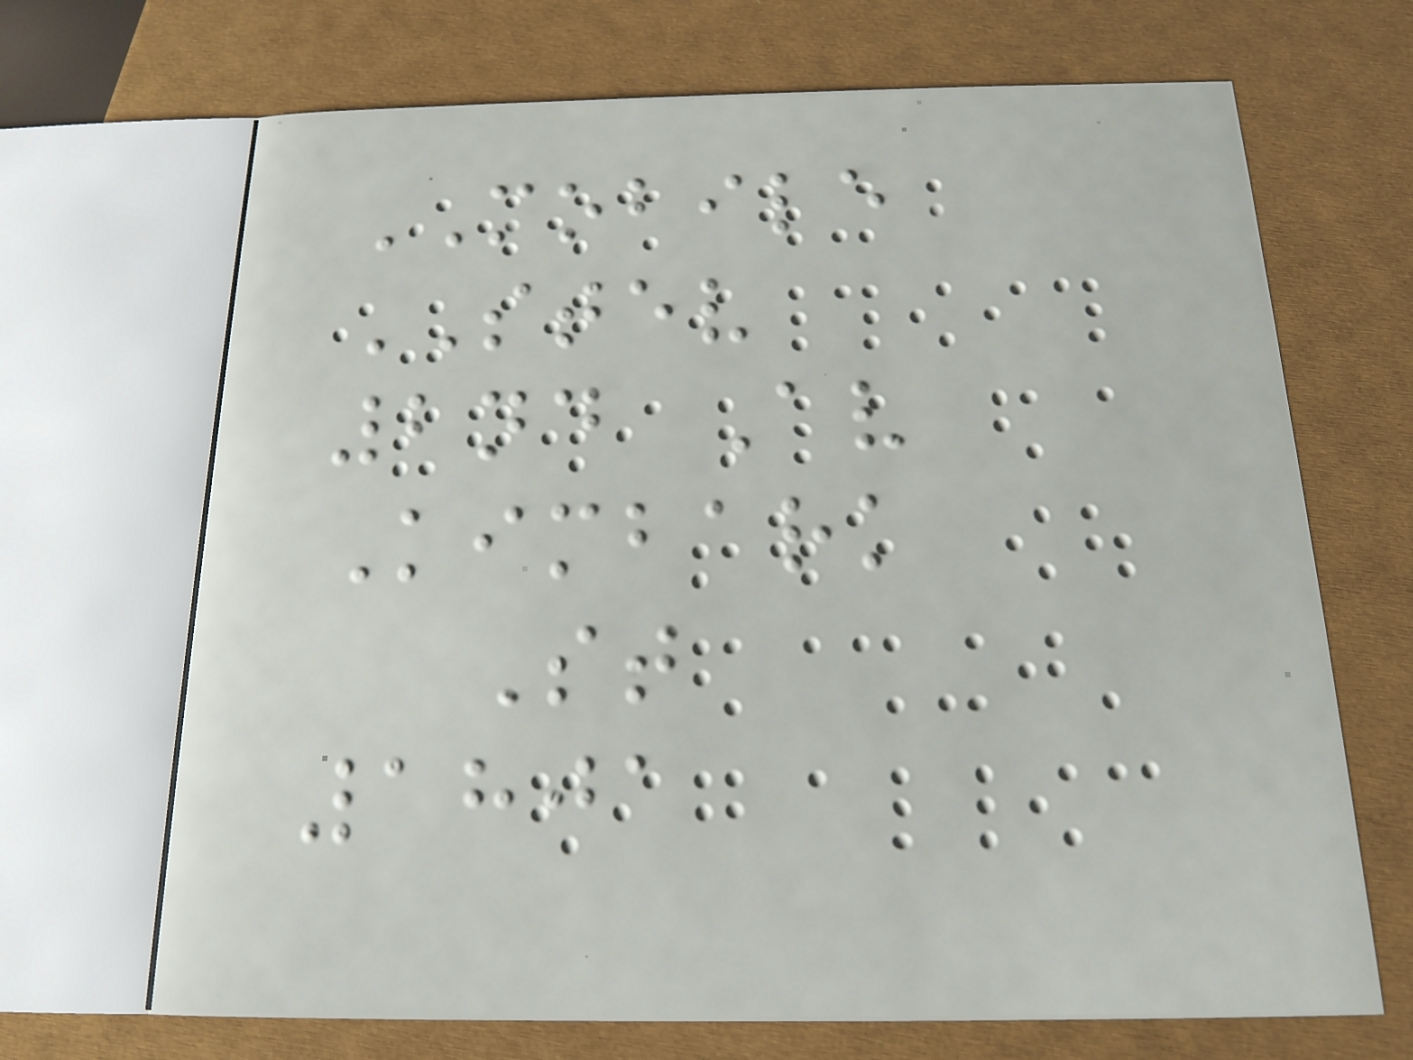MOBILE
STEV
2nd Av
Kimbark
St
1801
